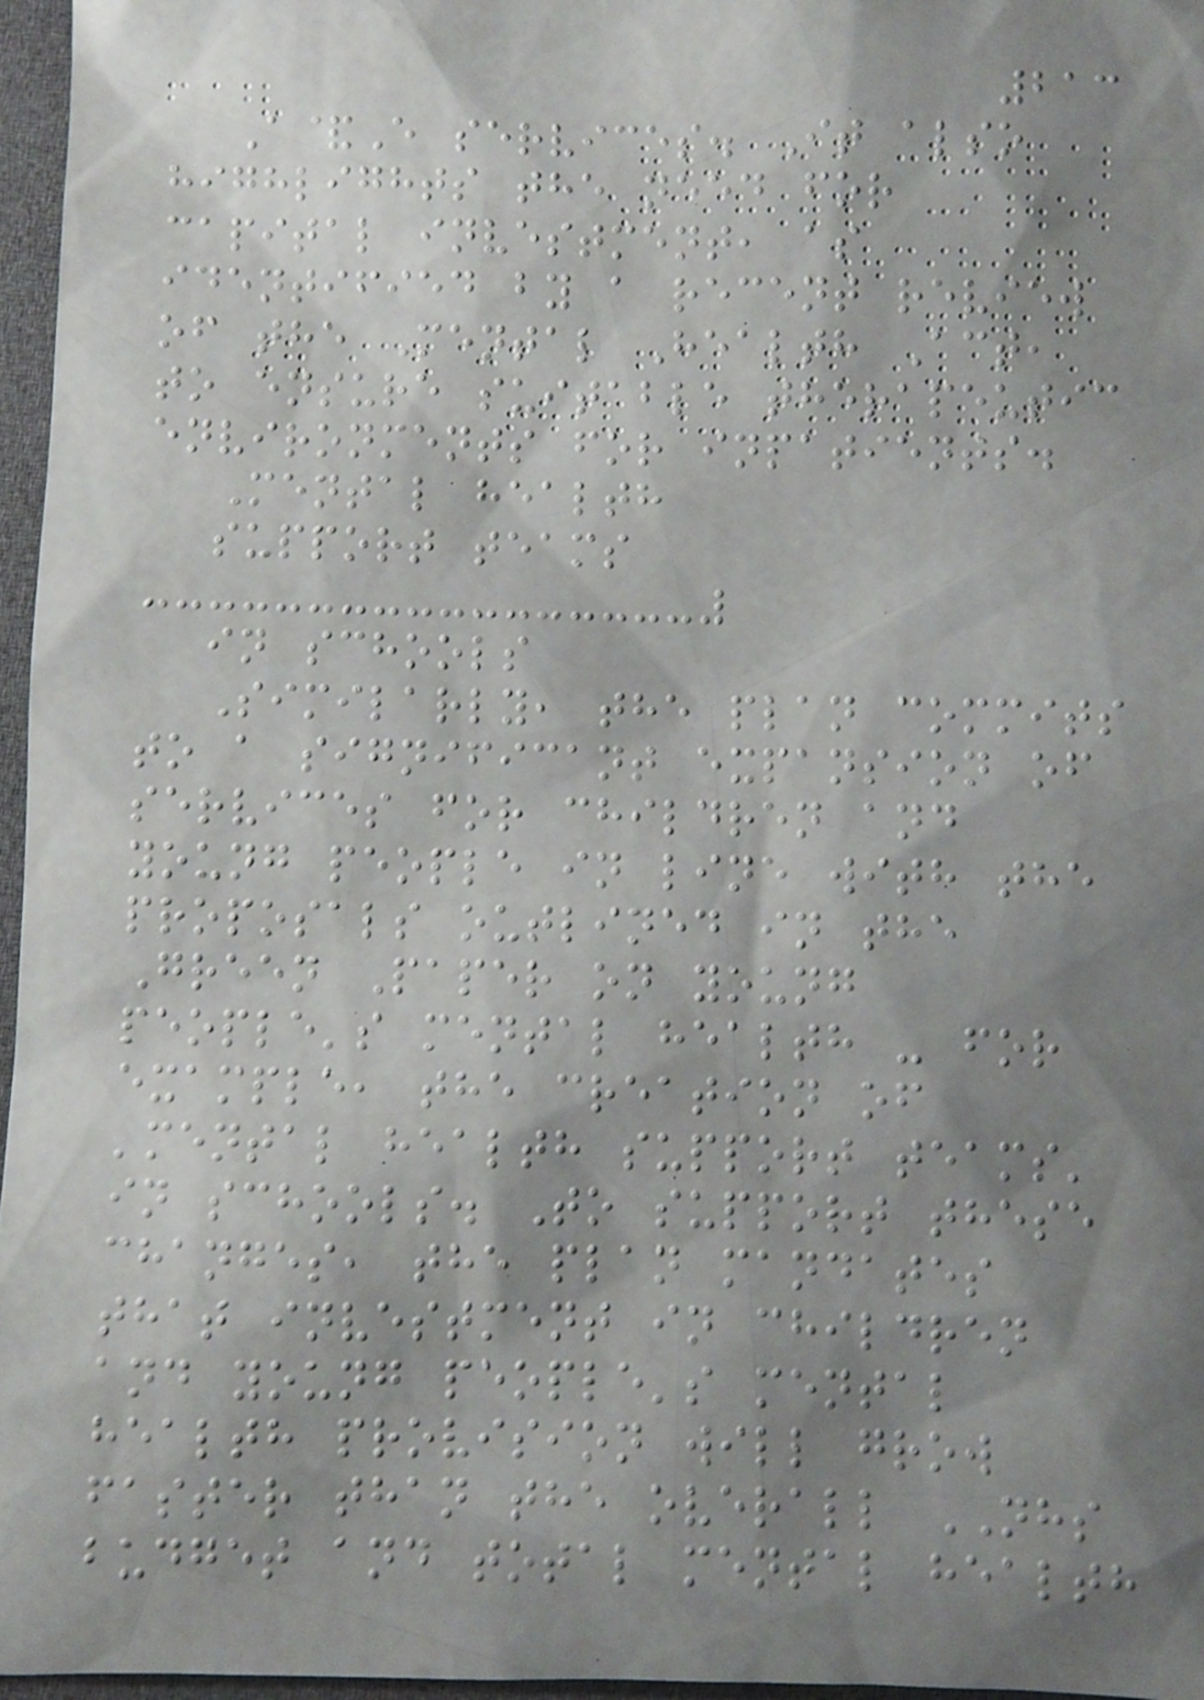213
A&E services. It also
highlights the need for
capital investment, as
identified by a recent review
of the Mental Health Act,
to ensure suitable therapeutic
environments for inpatients.
Mental health
support teams
in schools
Similarly, the plan commits
to a significant expansion of
services for children and
young people in line with the
proposals outlined in the
Green Paper on young
people's mental health - for
example, the creation of
'mental health support teams'
in schools. To support these
changes, the plan mandates
that investment in children
and young people's mental
health provision will grow
faster than the overall NHS
budget and total mental health
